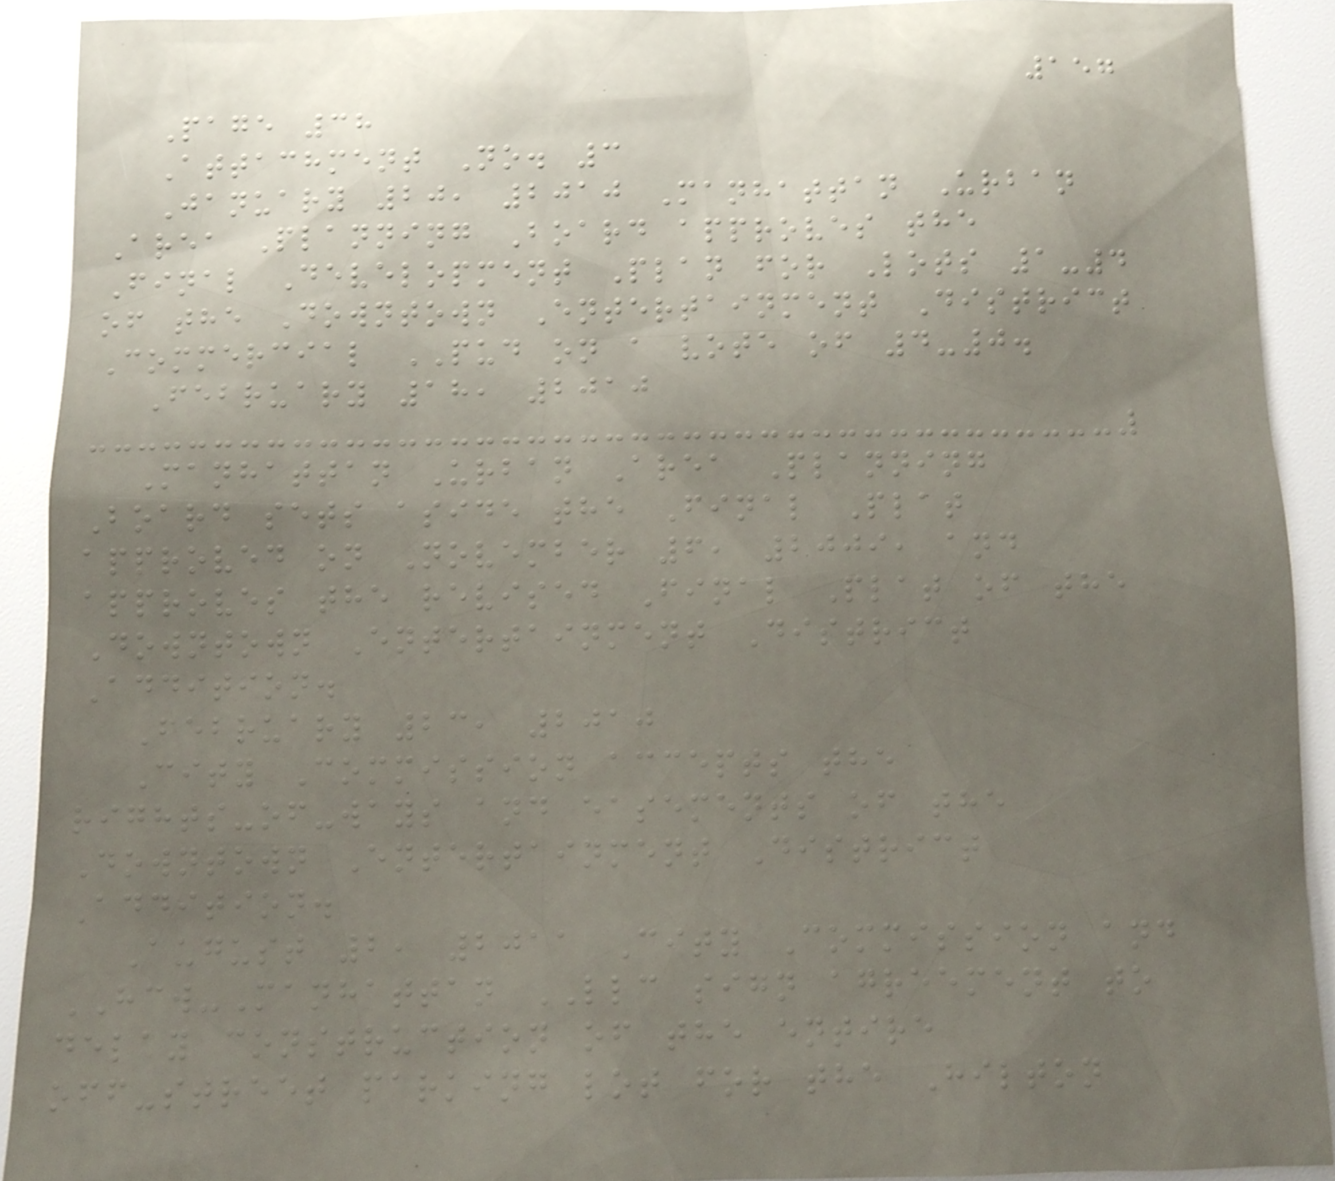157
Page 38
Attachment No. 3
January 20, 2010 Manhattan Urban
Area Planning Board approves the
Final Development Plan for Lots 1-4
of the Downtown Entertainment District
Commercial PUD on a vote of 4-0.
February 18, 2010
Manhattan Urban Area Planning
Board sets aside the Final Plat
approved on November 6, 2009, and
approves the revised Final Plat of the
Downtown Entertainment District
Addition.
February 23, 2010
City Commission accepts the
rights-of-ways and easements of the
Downtown Entertainment District
Addition.
August 2, 2011 City Commission and
HCW-Manhattan LLC sign agreement to
delay construction of the entire
off-street parking lot for the Hilton
